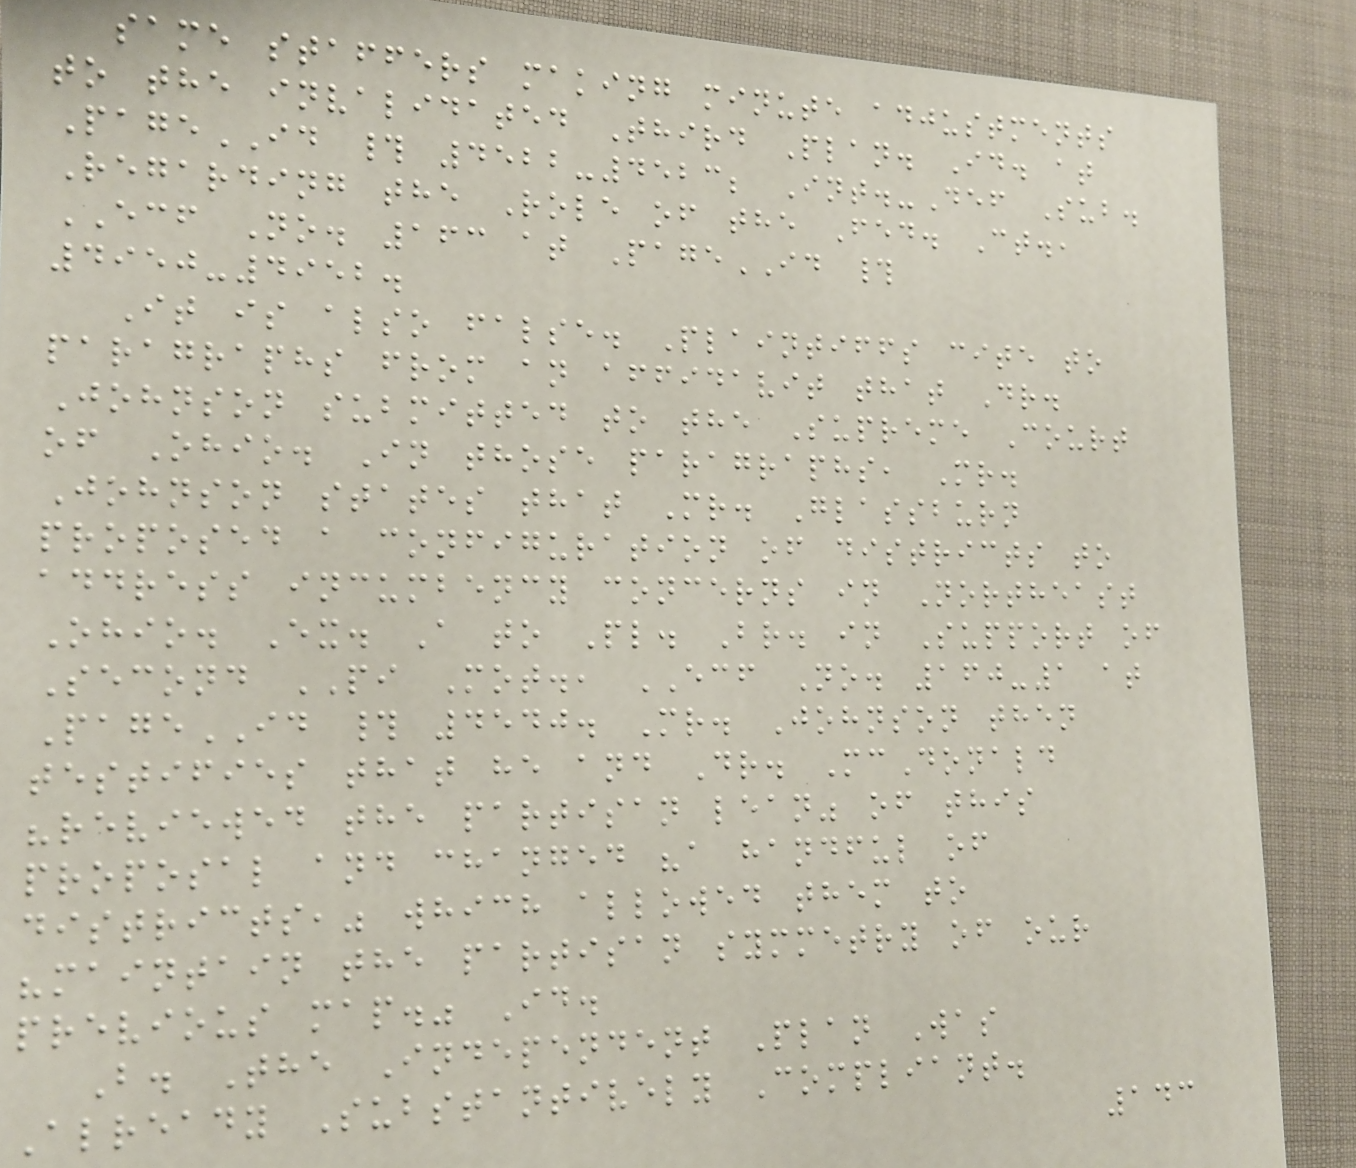same staffers making minute adjustments
to the invalidated Third Plan. Id. at
PageID # 4522-4523; Int.-Def Sub.
Regarding the Role of the Fed. Ct.,
ECF No. 163 at PageID #
4950-4952.
It is also false. Plaintiffs cite to
paragraphs from an affidavit that Dr.
Johnson submitted to the Supreme Court
of Ohio. In those paragraphs, Mr.
Johnson states that Mr. Glassburn
proposed a configuration of districts to
address incumbency concerns in Northeast
Ohio. Ex. A to Pl. Br. in Support of
Second PI Mot., ECF No. 160-1 at
PageID # 4540. Mr. Johnson then
testifies that he and Dr. McDonald
"reviewed the partisan lean" of this
proposal and changed "a handful of
districts," which allowed them to
"maintain the partisan symmetry of our
previous map." Id.
B. The Independent Plan Was
Already Substantively Compliant.
143
